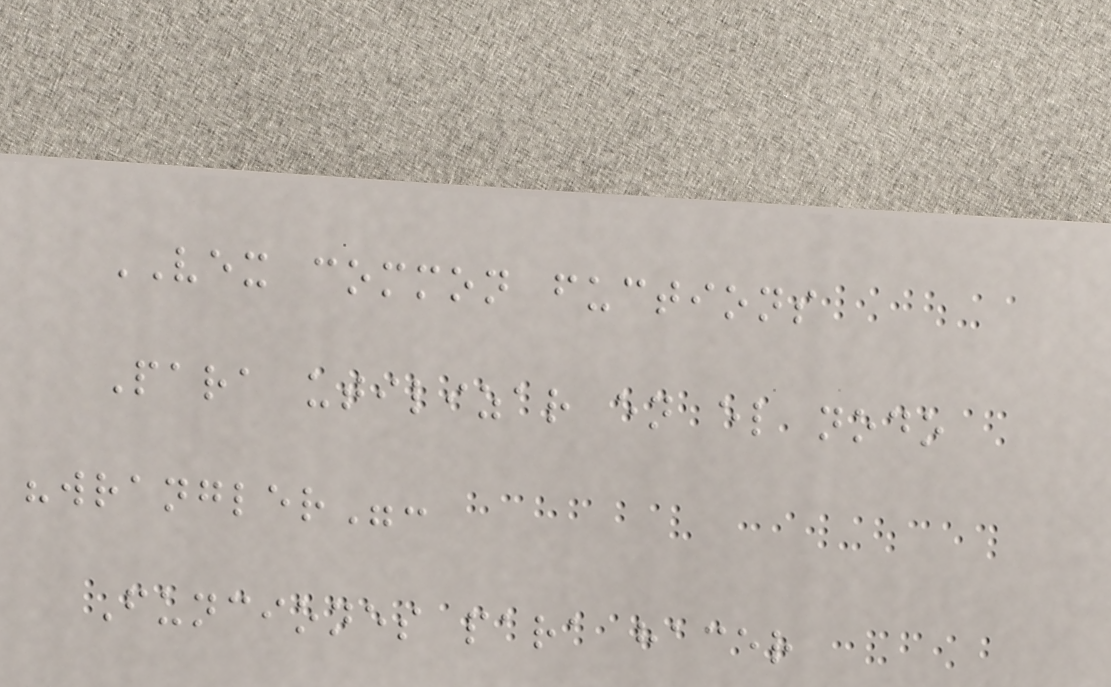VEX common fuctions
Para utilizar en el nodo
"wrangler":
Funciones para hacer
